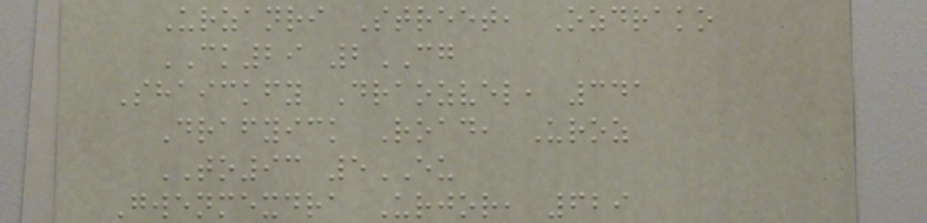Urzanri Street, Ozdrako
CK29 2CG
Shaickfy Draozvel, 341
Drafyick Road, Uroz
TO93 5EU
Gwenmexdra Urjor, 629
